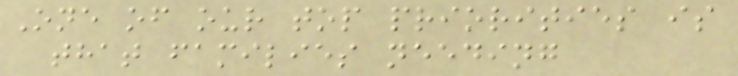One of our top priorities is
that families needing
